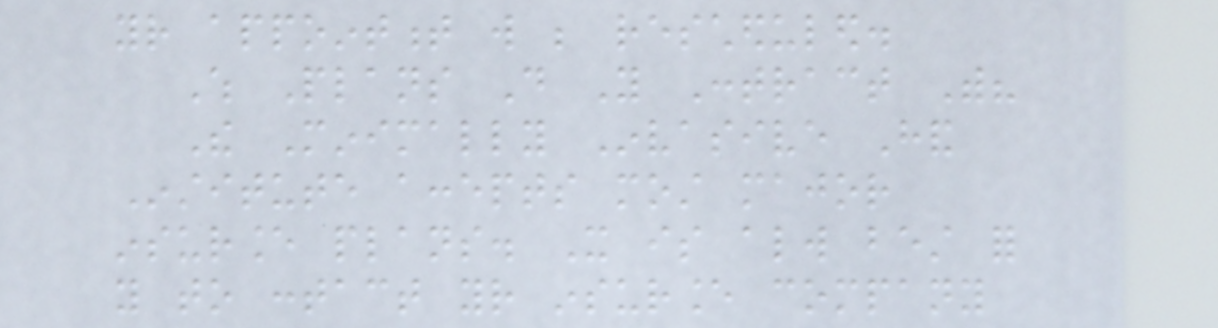your appointment will be rescheduled.
Which Plans Do You Contract With?
The Minimally Invasive Hand
Institute accepts most major
insurance plans. It is always best for
you to contact your insurance company
